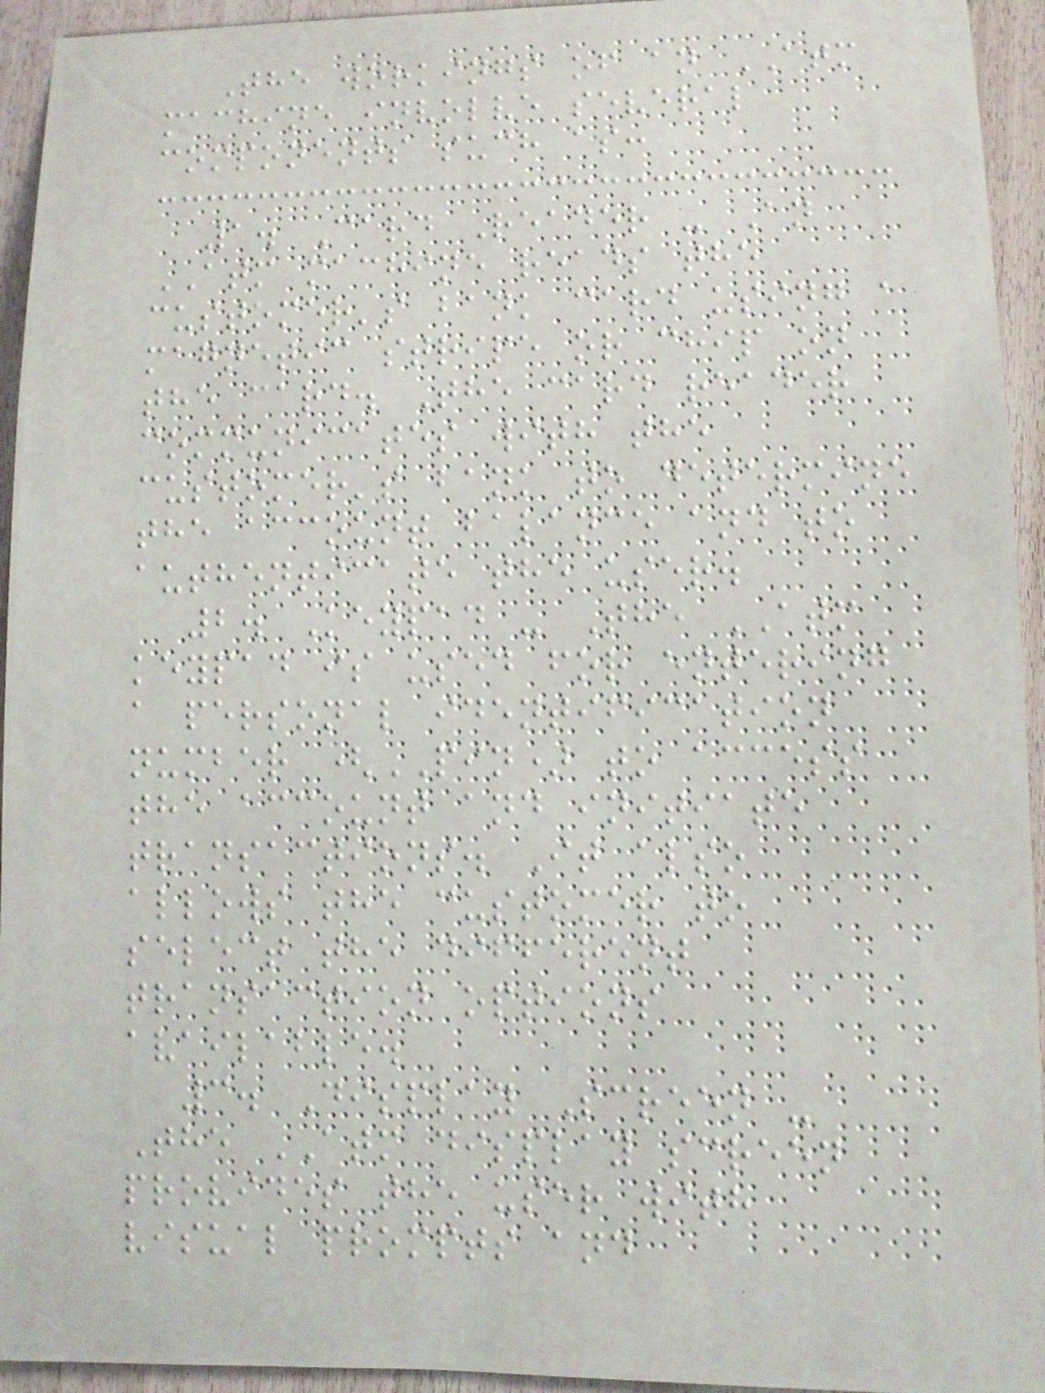The workings of an ATM
machine involve several
components such as:
1. Card Reader - An
ATM machine reads the
customer's bank card using a
magnetic stripe or chip on
the card. The card reader
communicates with the
customer's bank to determine
the account balance and to
authenticate the user.
2. Keypad - The ATM
keypad is used for entering
a personal identification
number (PIN) to access
the account and initiate
transactions. It also
allows the customer to
select the different
transaction options
available.
3. Display Screen -
The ATM display screen
provides the user with
visual prompts and
